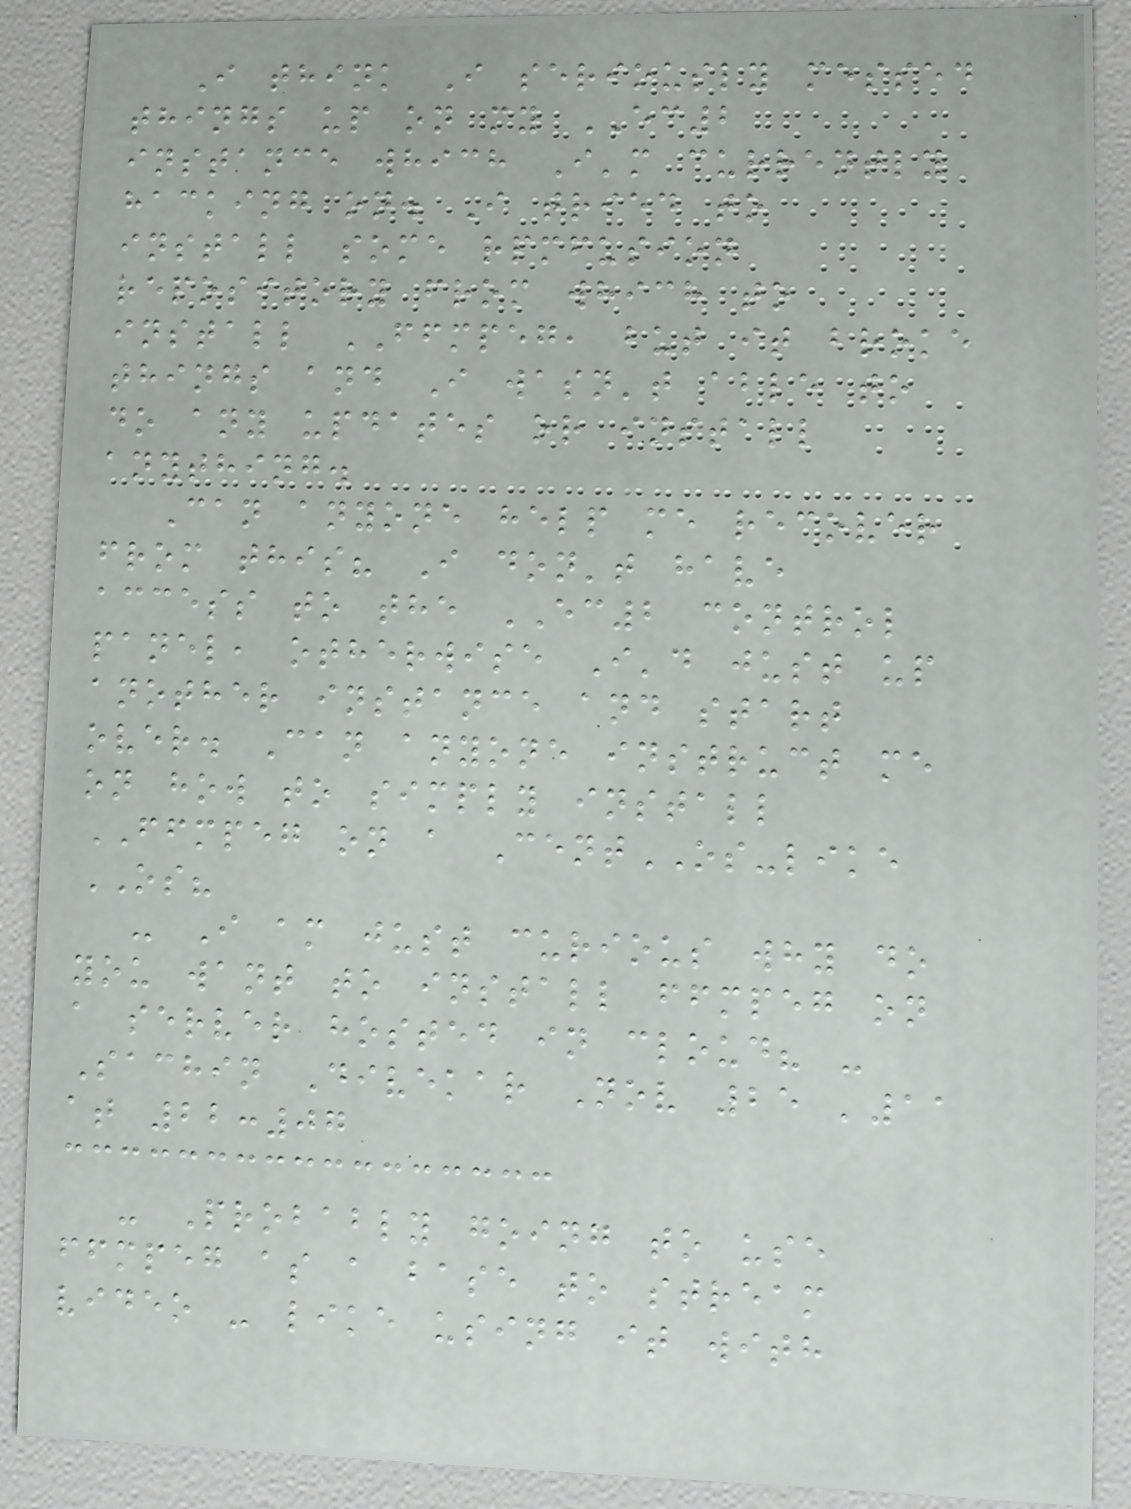I think I seriously messed
things up on my EC2
instance which I'm currently
hacking on. I tried to
install some rpmfusion
repository from which to
install FFMPEG, but it broke
things and I wasn't able to
do any updates or install
anything.
Can anyone help me recover
from this? I don't have
access to the EC2 control
panel, otherwise I'd just up
another instance and start
over. Can anyone instruct me
on how to simply install
FFMPEG on a CentOS-like
OS?
- I am just curious why do
you want to install ffmpeg on
a server hosted in cloud? -
Sachin Divekar Nov 25 '11
at 22:07
- Probably going to use
ffmpeg as a base to stream
video - like using it with
